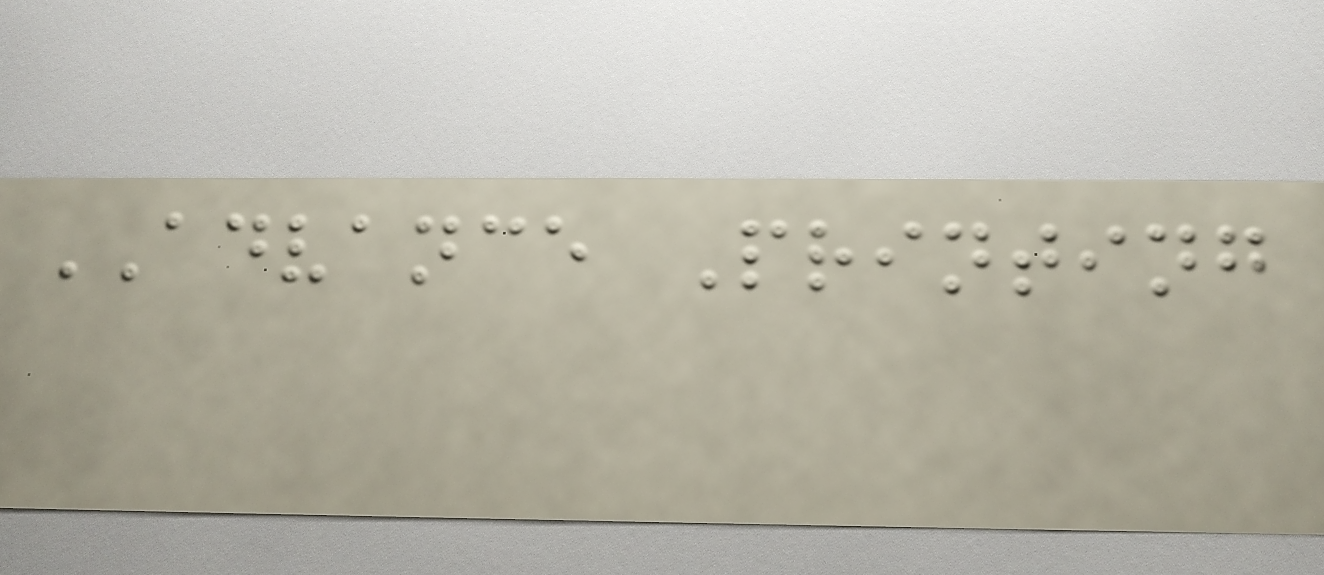ADVANCE Printing
